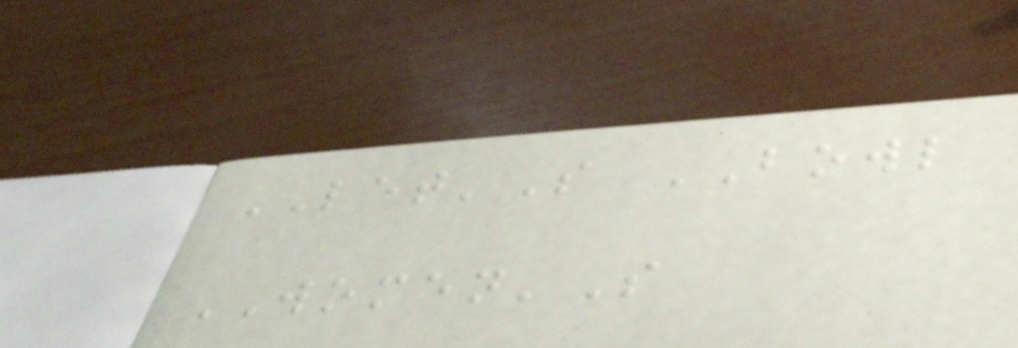LET'S BOWL
WOMEN'S
